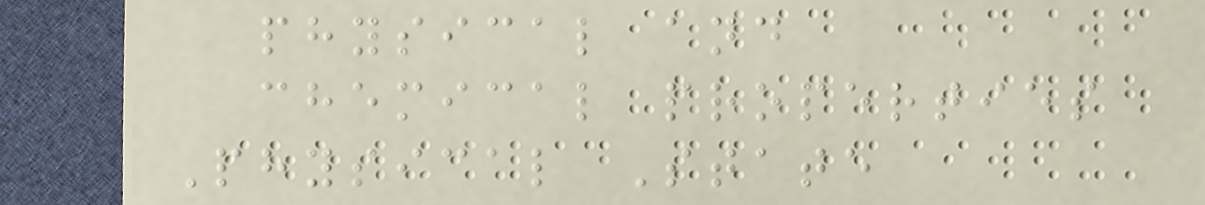physical and
chemical properties
Physical State
